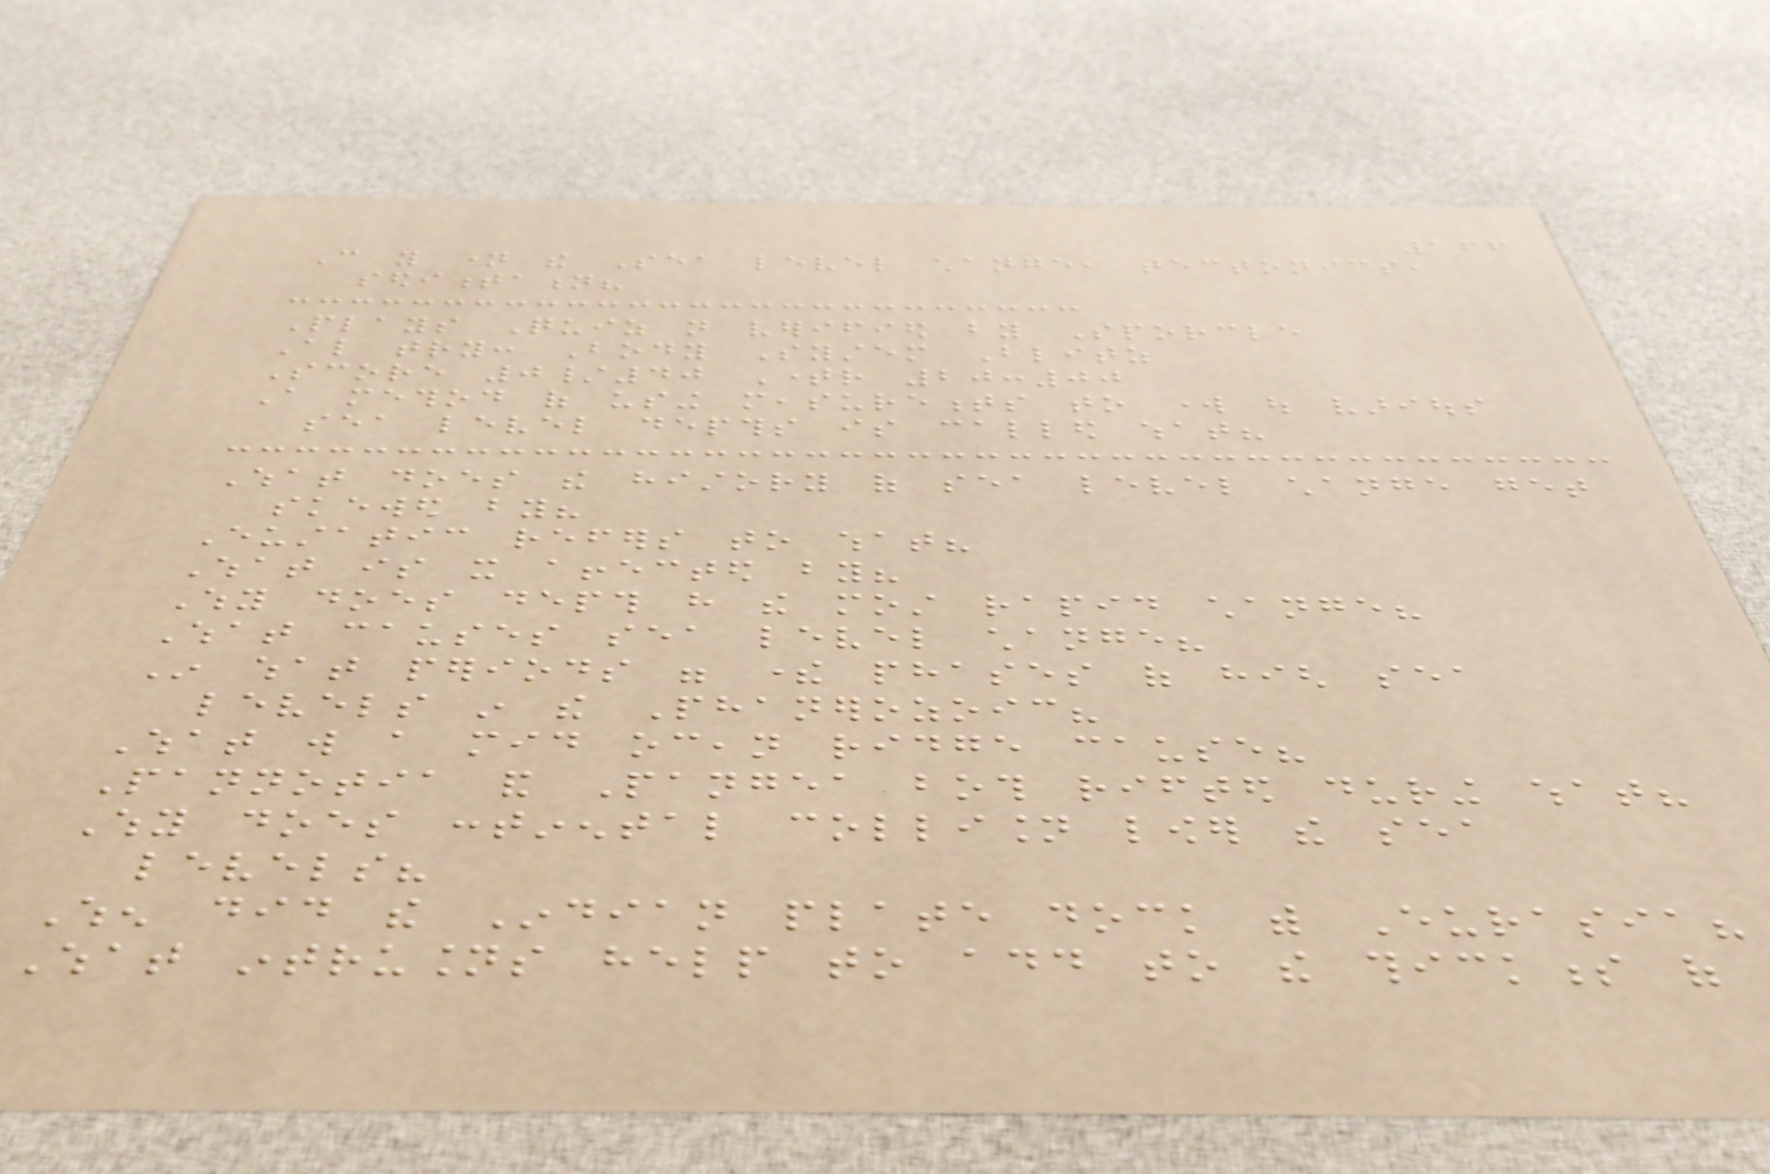166
Can you name the Sea level change, tectonics,
sedimentation?
Plays Quiz not verified by Sporcle
Also try: Body System Blitz
Score 0/40 Timer 20:00
A method of using measurements to work out various
sea level depths is called what?
What does the history of sea level change get
skewed by?
Eustatic refers to what?
What is it affected by?
Why does depth have the most rapid change?
What causes sea level change?
In what periods were there phases of high sea
levels in the Phanerozoic?
What will a mid ocean ridge cause?
Pannotia and Pangea both rifted during what?
Why does continental collision lower the sea
levels?
When did the Indian plate dock with Eurasia?
What intrusions help to add to the thickness of
